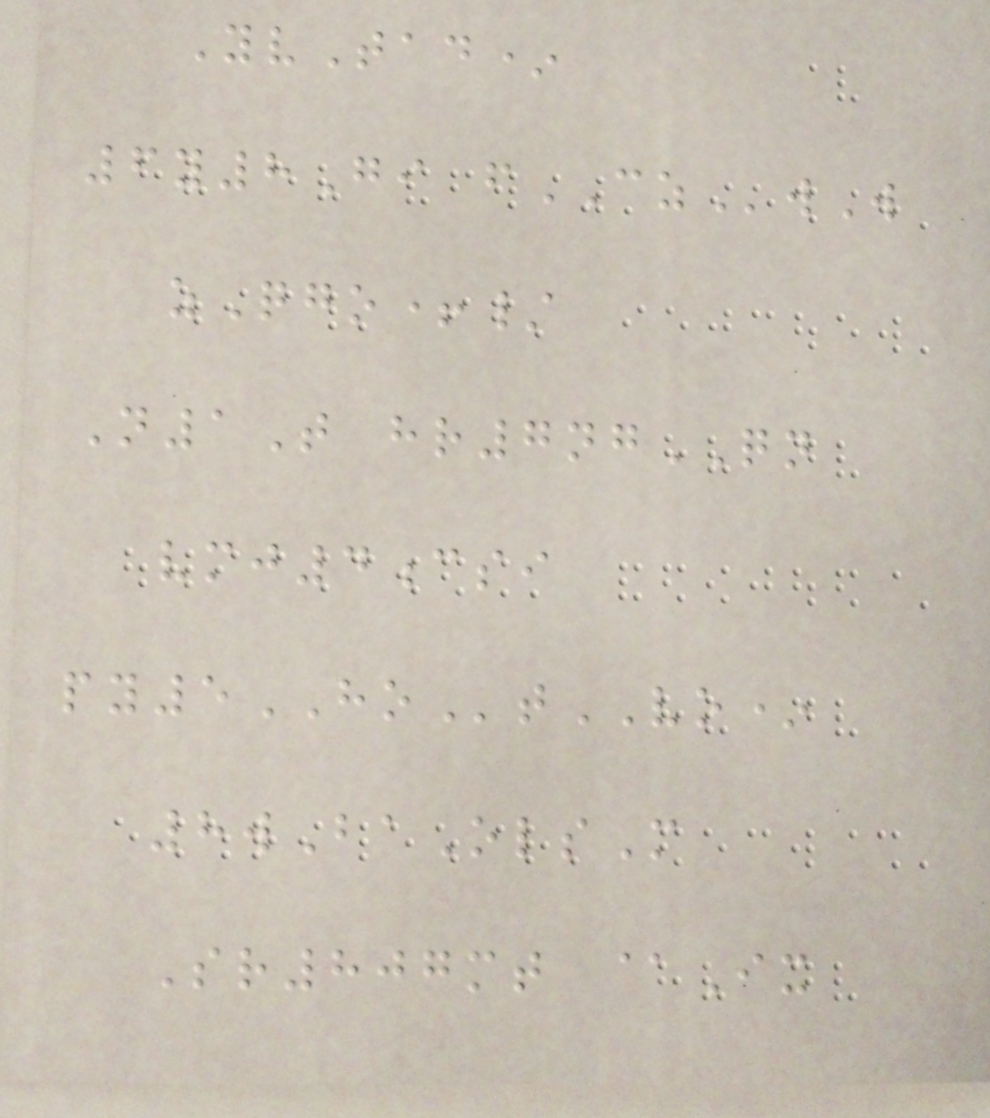YvTad*
6y8Gi fCZwW
zQgo+/
N1T hr7ngQN
vmj4csi
py5HOtVO*
8wBaOlsM
Sr807mt @Ix
